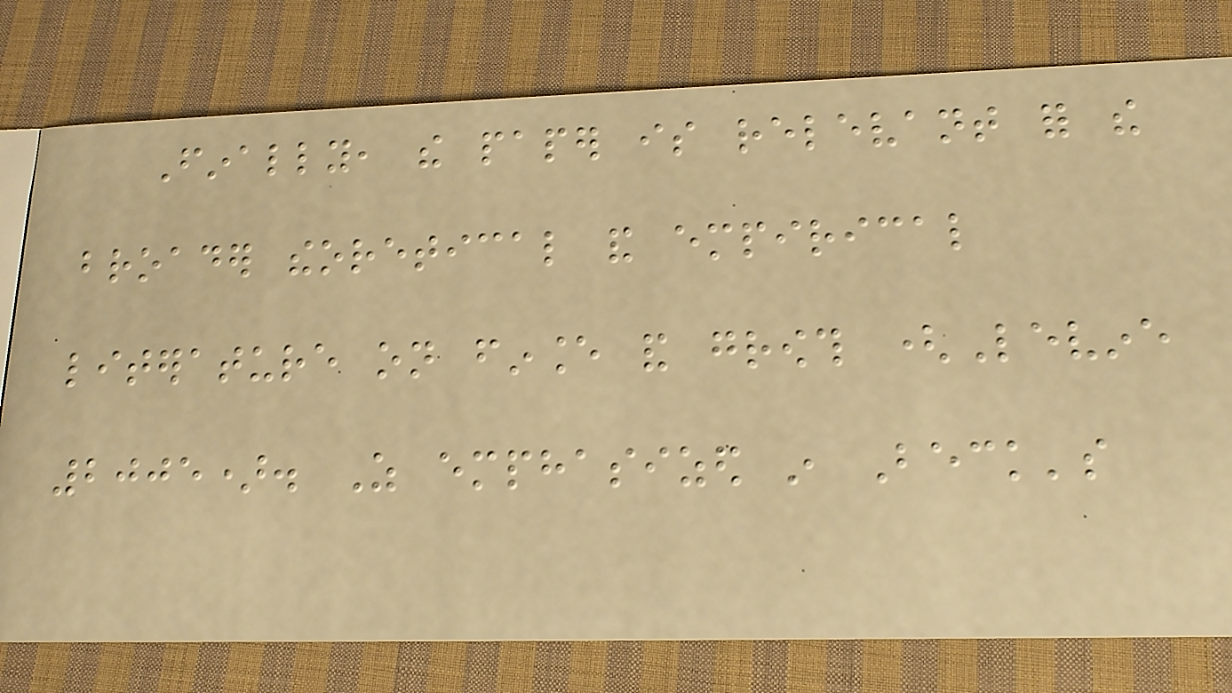Finally, the paper is relevant for the
broader theoretical and empirical
literature on finance and growth (Levine
2005). As emphasized in Beck's
